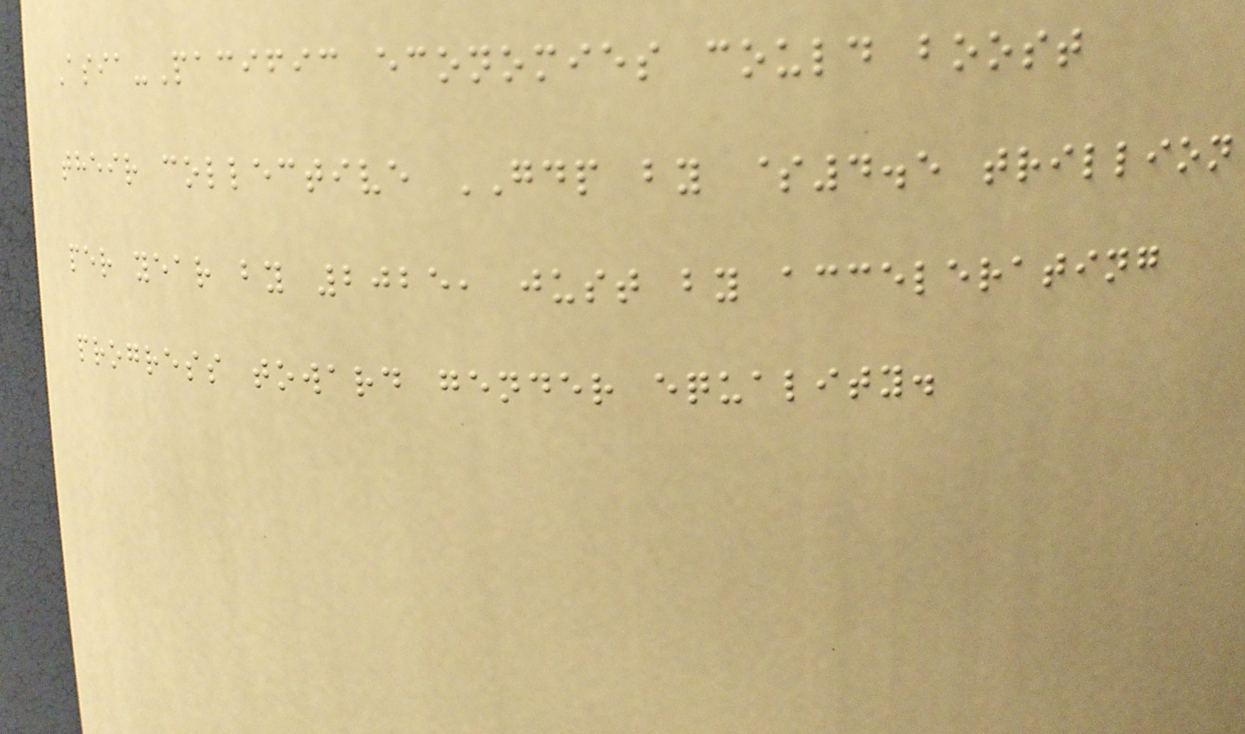Asia-Pacific economies could boost
their collective GDP by $4.5 trillion
per year by 2025, just by accelerating
progress toward gender equality.
